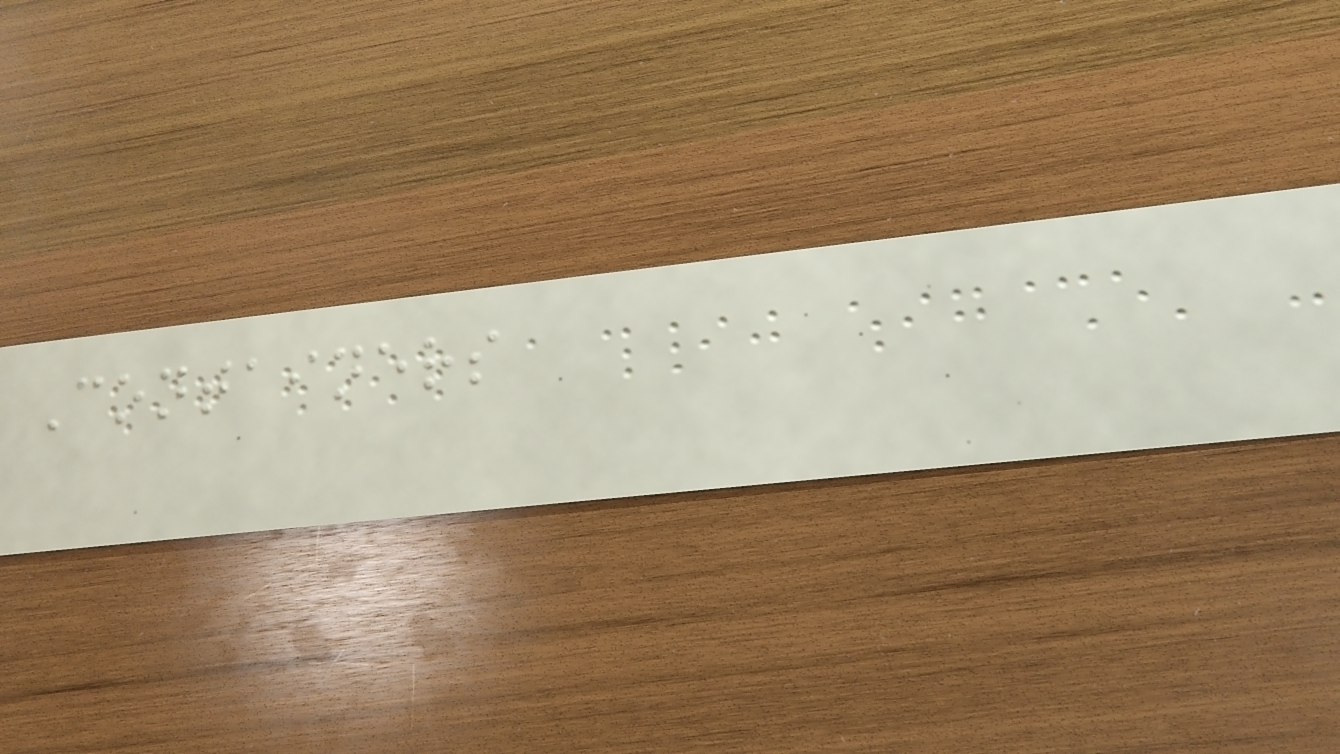Containers
